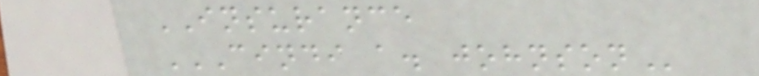INSURANCE
CINDI A. JOHNSON
